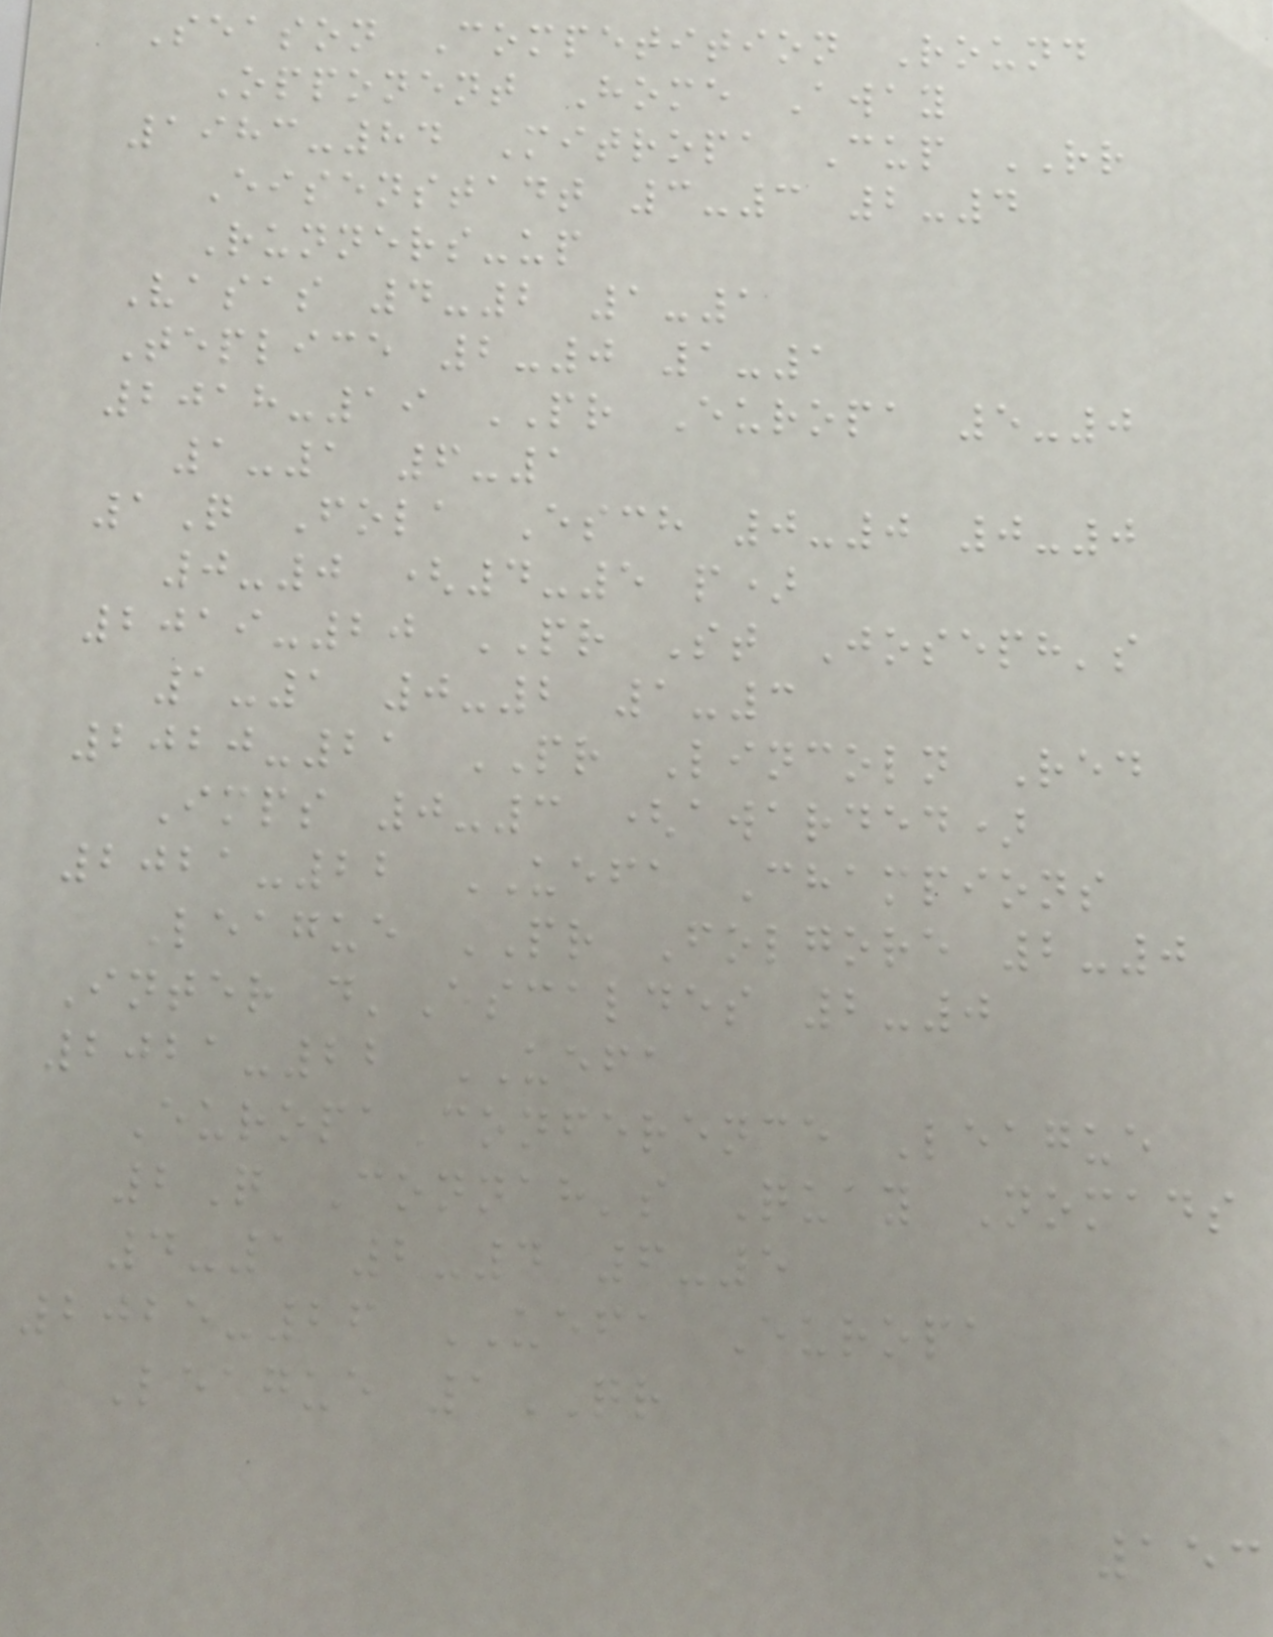Season Competition Round
Opponent Home Away
1983-84 Mitropa Cup RR
Eisenstadt 3-3 2-4
Runners-up
Vasas 4-2 1-1
Teplice 2-0 1-1
2018-19 PR Europa 5-0
1-1 6-1
1Q Fola Esch 0-0 0-0
0-0 (4-5 p)
2019-20 PR St Joseph's
1-1 0-2 1-3
2020-21 PR Lincoln Red
Imps 0-3 (awarded)
2021-22 UEFA Champions
League PR Folgore 2-0
Inter d'Escaldes 2-0
2021-22 UEFA
EuropaConference League
2Q Connah's Quay Nomads
4-1 2-4 6-5
2025-26 UEFA Europa
League 1QR
153
